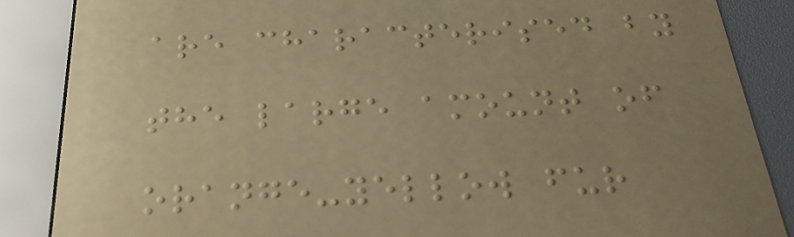are characterised by
the large amount of
orange-yellow fur
